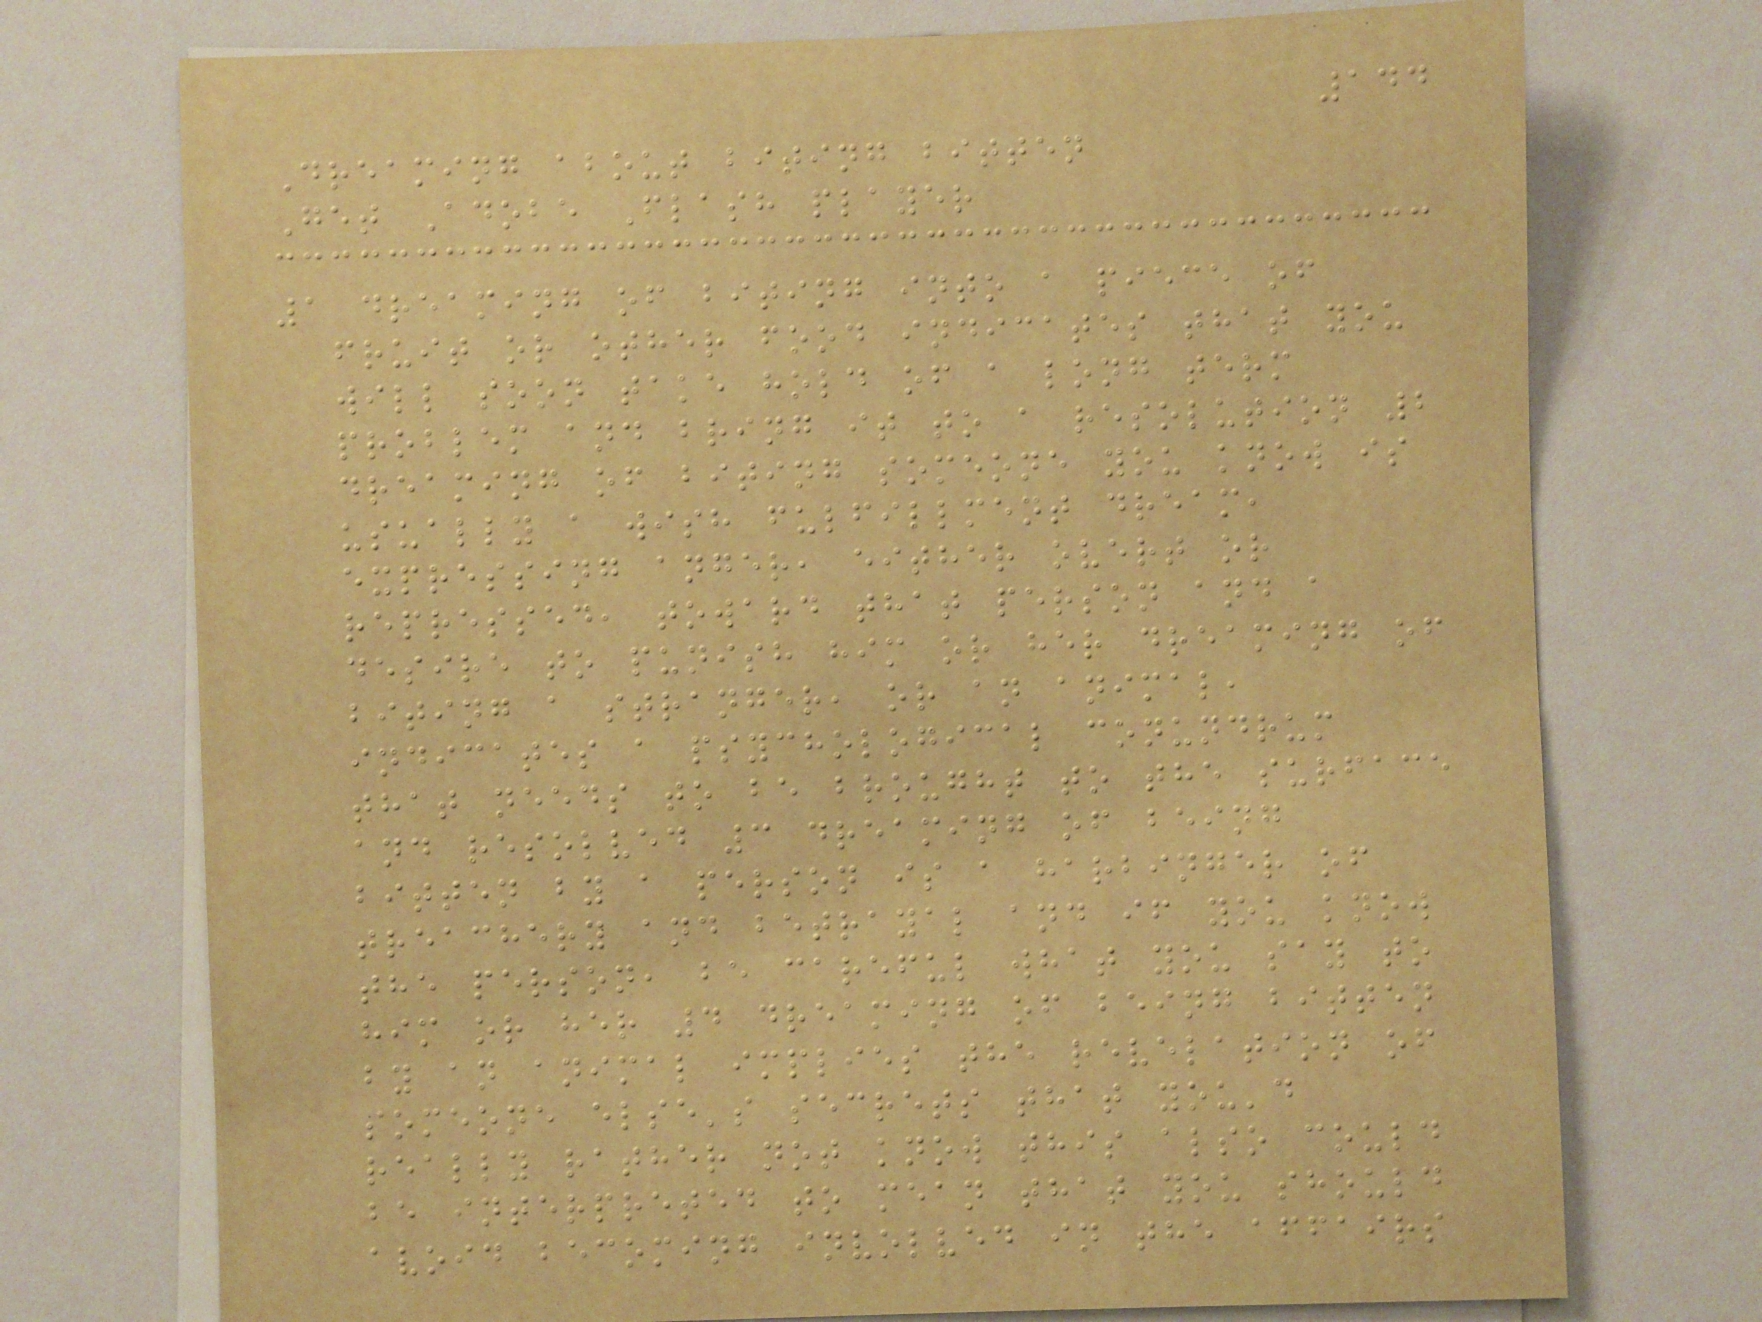144
Dreaming about biting bitten
Get Adobe Flash player
1 dreaming of biting into a piece of
fruit or other food indicates that you
will soon take hold of a long term
problem and bring it to a resolution 2
dreaming of biting someone you know is
usually a wish fulfillment dream,
expressing anger, either overt or
repressed, toward that person and a
desire to punish him or her dreaming of
biting a stranger, or an animal,
indicates a psychological conundrum
that needs to be brought to the surface
and resolved 3 dreaming of being
bitten by a person is a harbinger of
treachery and betrayal and if you know
the person, be careful what you say to
him or her 4 dreaming of being bitten
by an animal implies the revelation of
someone else's secrets that you'd
really rather not know this also could
be interpreted to mean that you should
avoid becoming involved in the affairs
